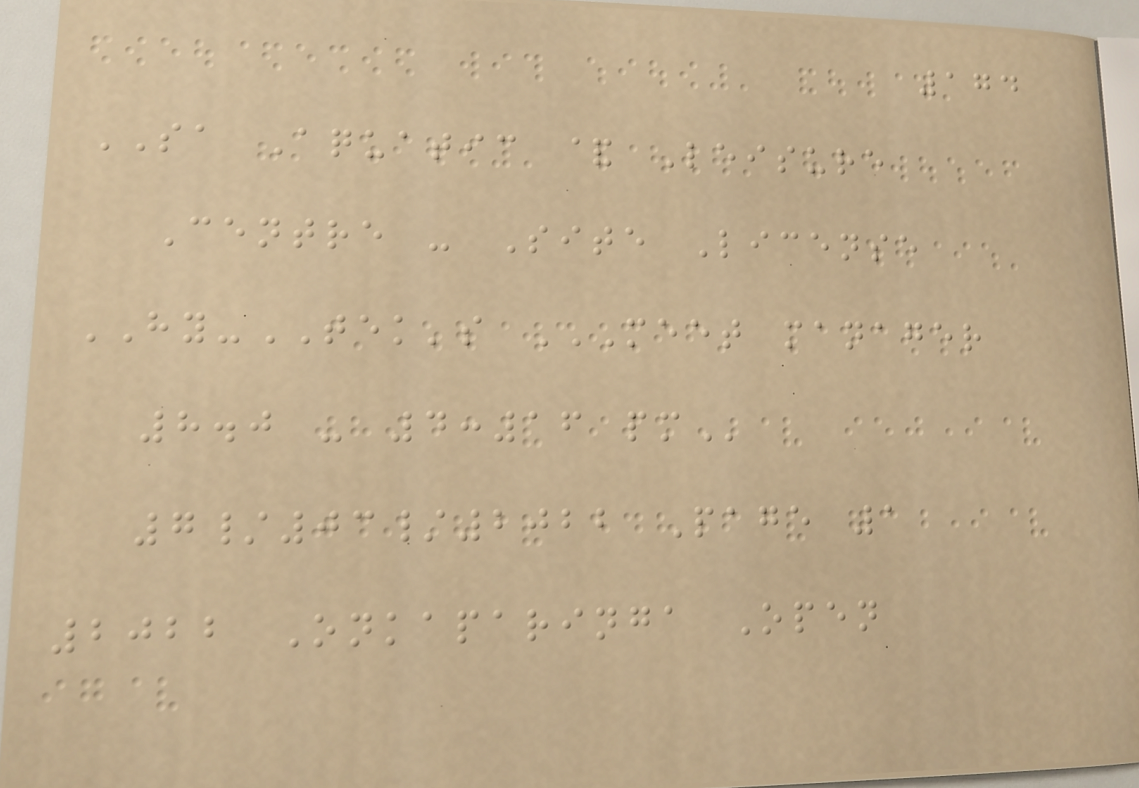174
SA Aquatic & Leisure
Centre - Site License
HY-TEK's MEET MANAGER
8.0 - 4:16 PM
7/03/2022 Page 1
2022 Onkaparinga Open
